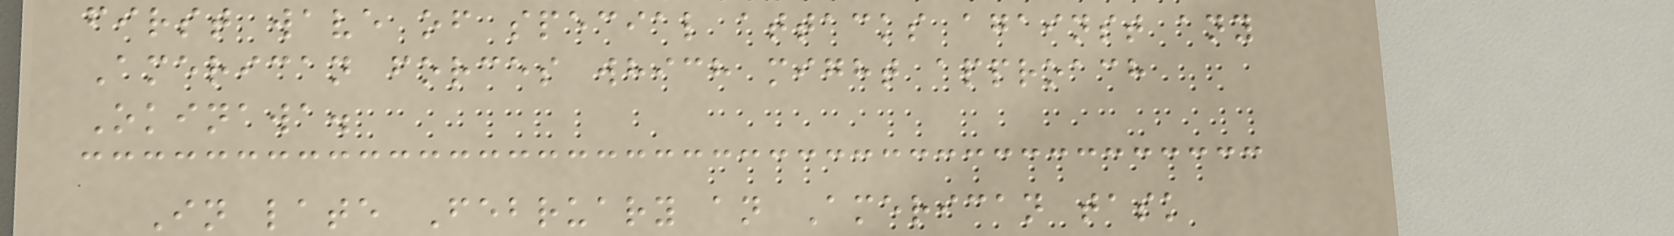first wave of special attacks against any
American forces which might approach
Okinawa.
In late February an American task
